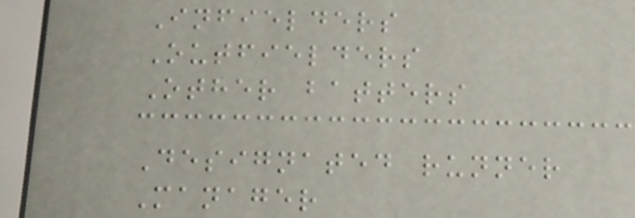Infielders
Outfielders
Other batters
Designated runner
Manager
